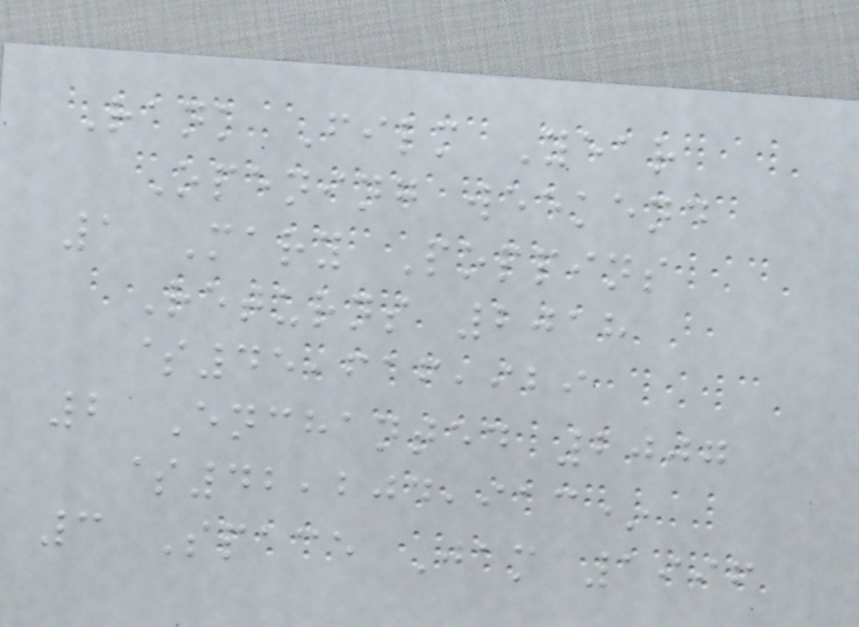Rank Film Year
Opening weekend
1 Mary Poppins
Returns 2018
$45,616,929
2 Enchanted 2007
$42,204,913*
3 Space Jam 1996
